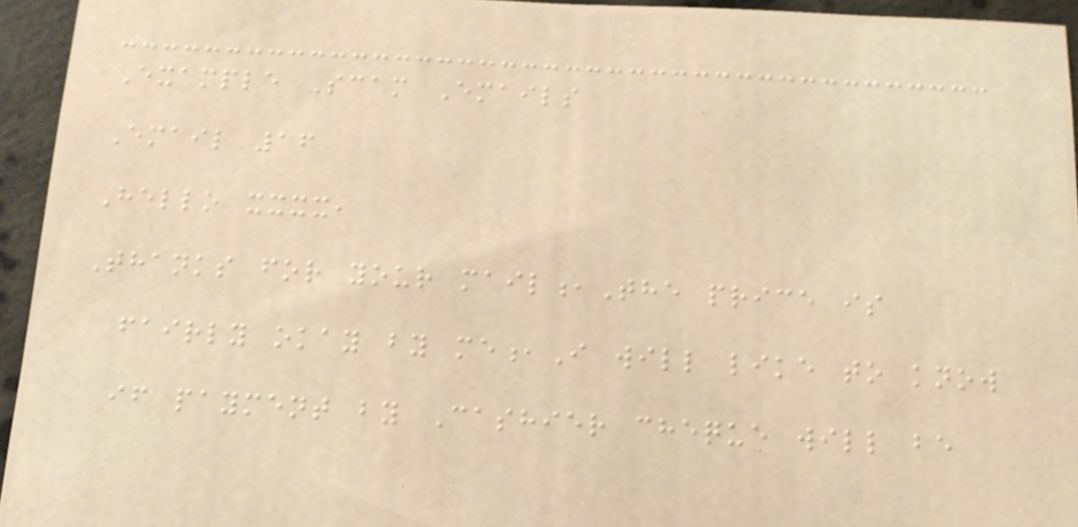Example Scam Emails
Email 16
Hello xxxx,
Thanks for your mail,The price is
fairly okay by me,I will like to know
if payment by Cashier cheque will be
